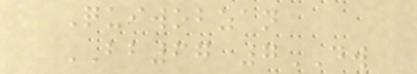Quiwobzan
BB67 7DW
